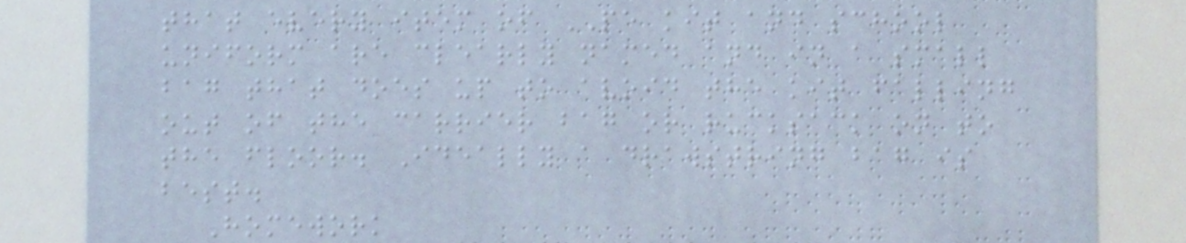that every item of PE kit and school
uniform are clearly named and in a small
bag that does up to avoid the kit falling
out of the carrier bag or rucksack on to
the floor. Ideally a drawstring bag is
best.
Homework
